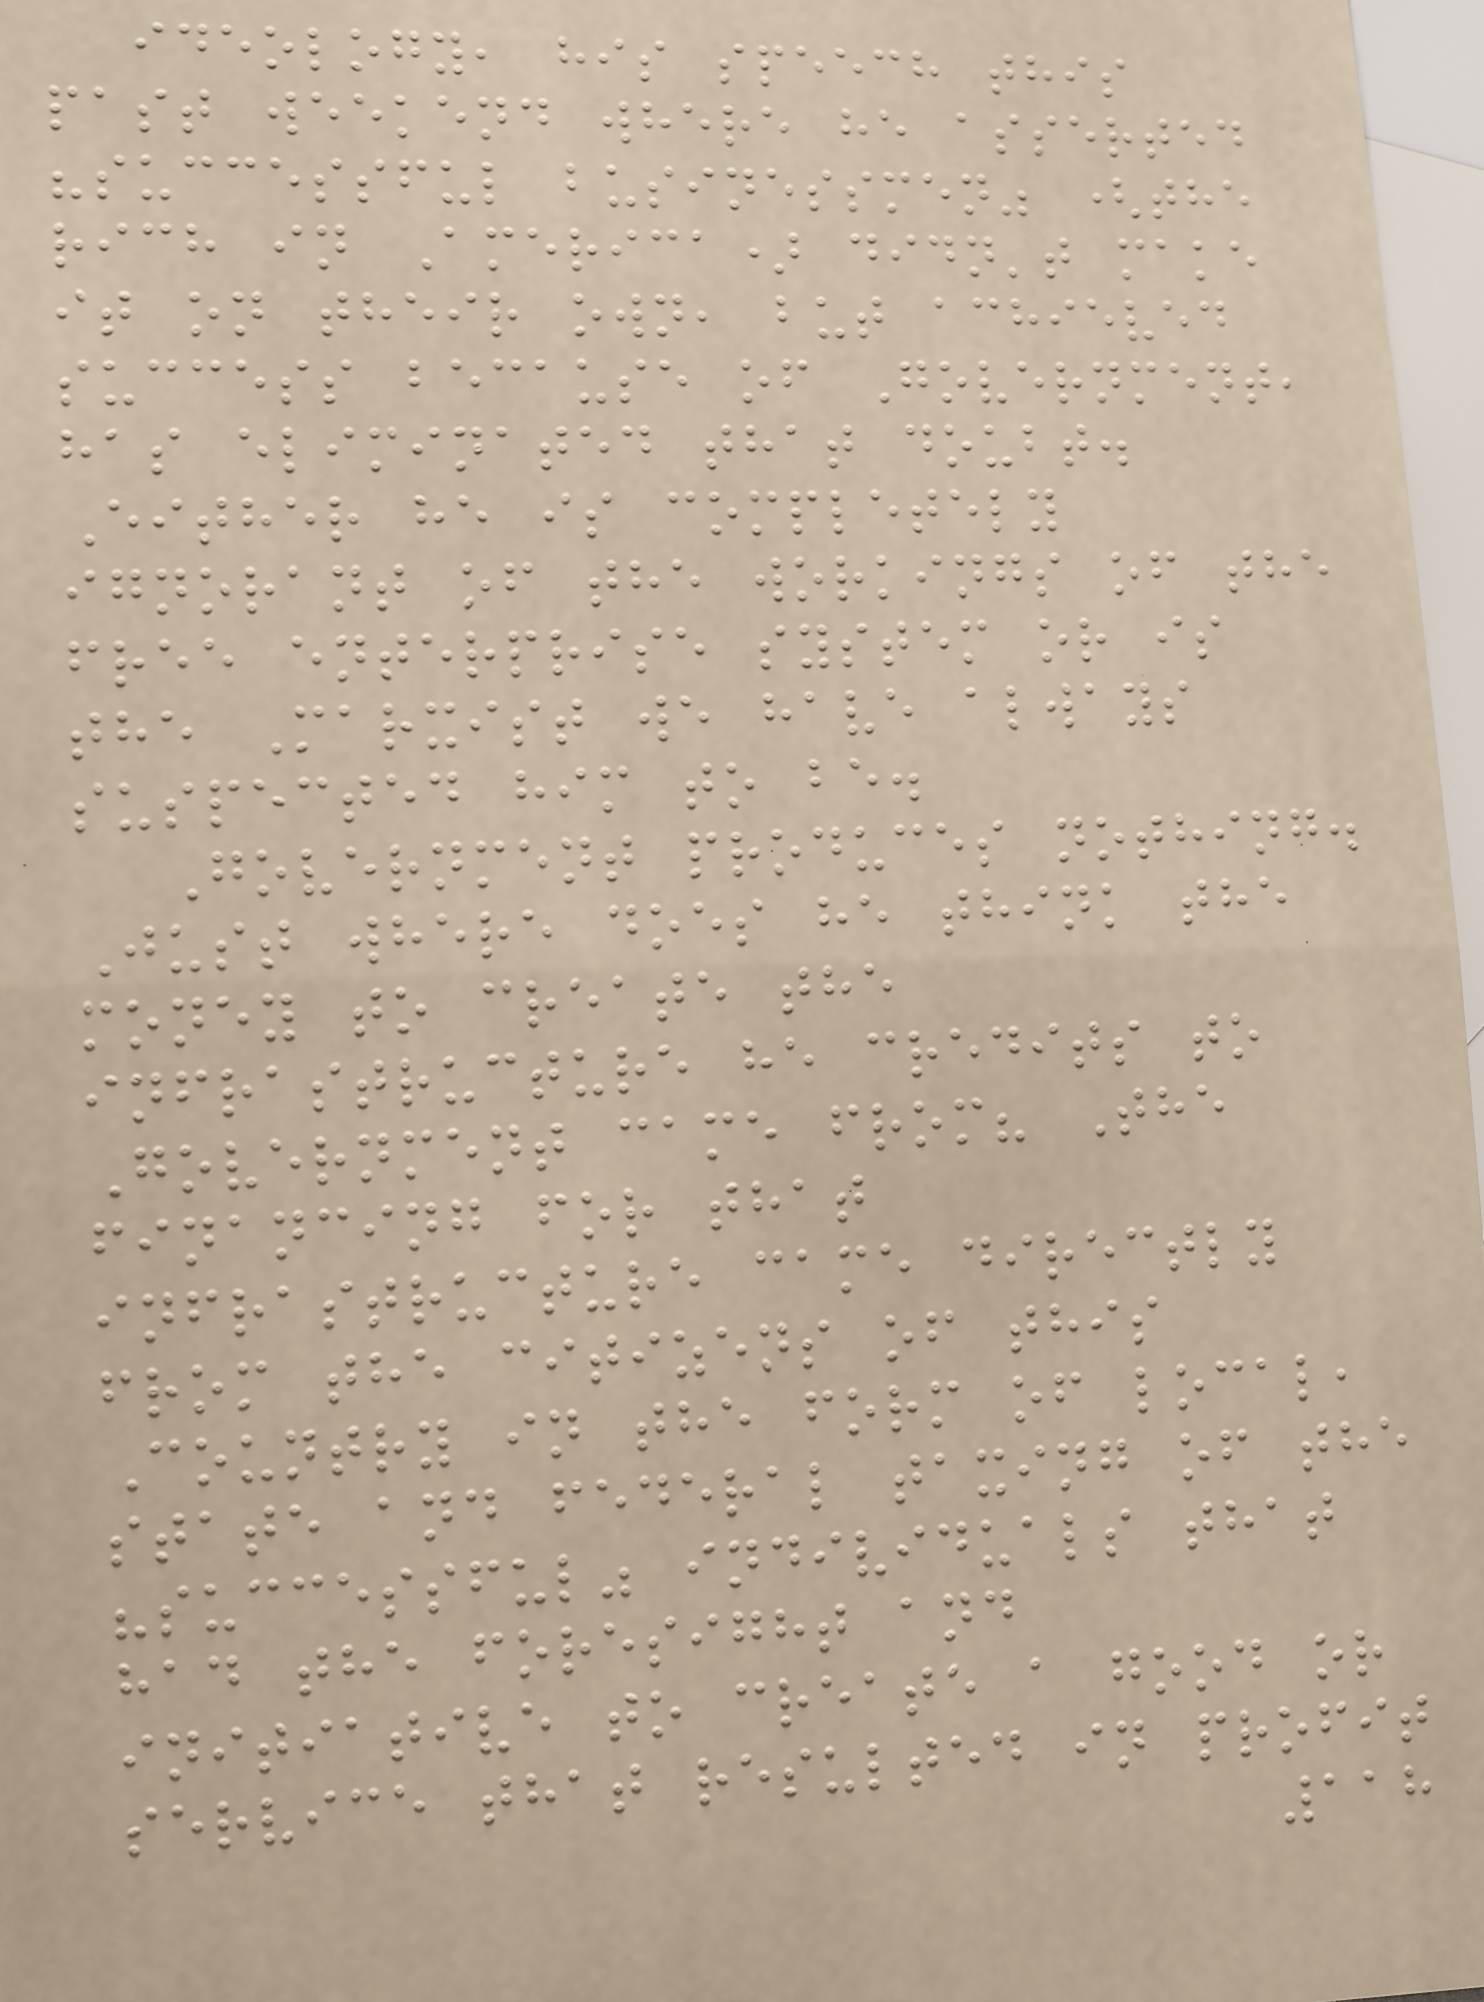ideology, his speech this
past weekend where he asserted
"successful businessmen" (the
rich in America) didn't make
it on their own, but achieved
success because of Government,
has eliminated that doubt.
Either he is completely
ignorant of the workings of the
free enterprise system or is
the Marxist we have always
suspected him to be.
Government produces nothing.
Just where does he think the
money to create the
infrastructure he credits to
Government came from? The
financing for that
infrastructure came directly
from the citizens of this
Country in the form of local,
state and federal taxing of the
"successful" individuals that
had the foresight and
initiative to create a good or
service that resulted in profit
118
